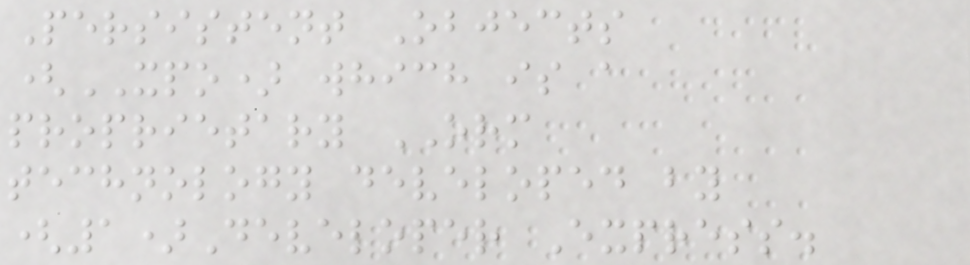Persistent Objects
(XPO) which is a
proprietary ORM
technology developed by
(1)Developer Express.
